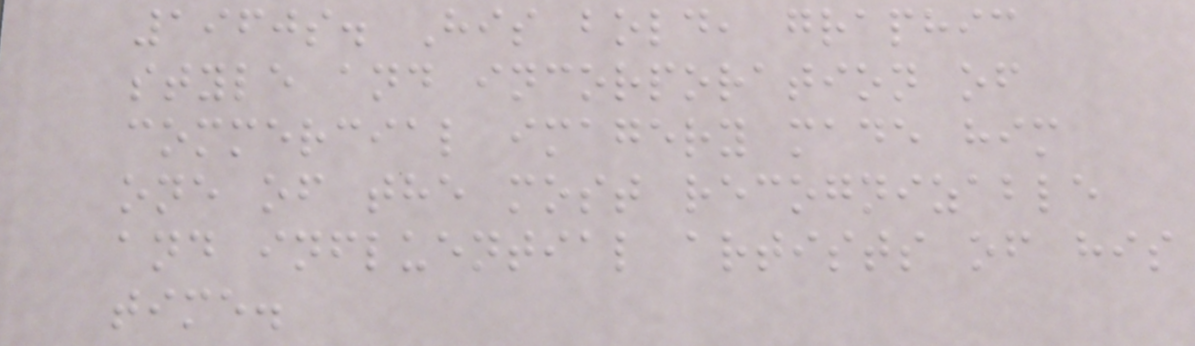1960s. His bold, graphic
style and incorporation of
commercial imagery made him
one of the most recognizable
and influential artists of his
time.
